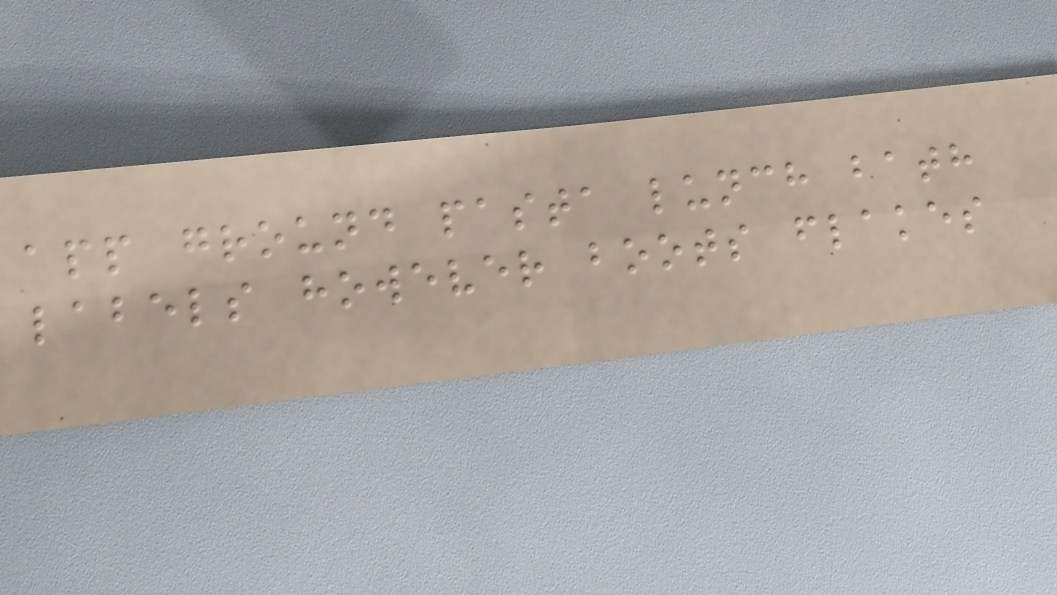app ground pasta lunch bath
labels however boots flakes
